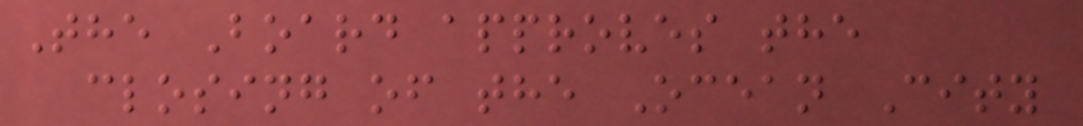The Board approves the
closing of the Ocean City
